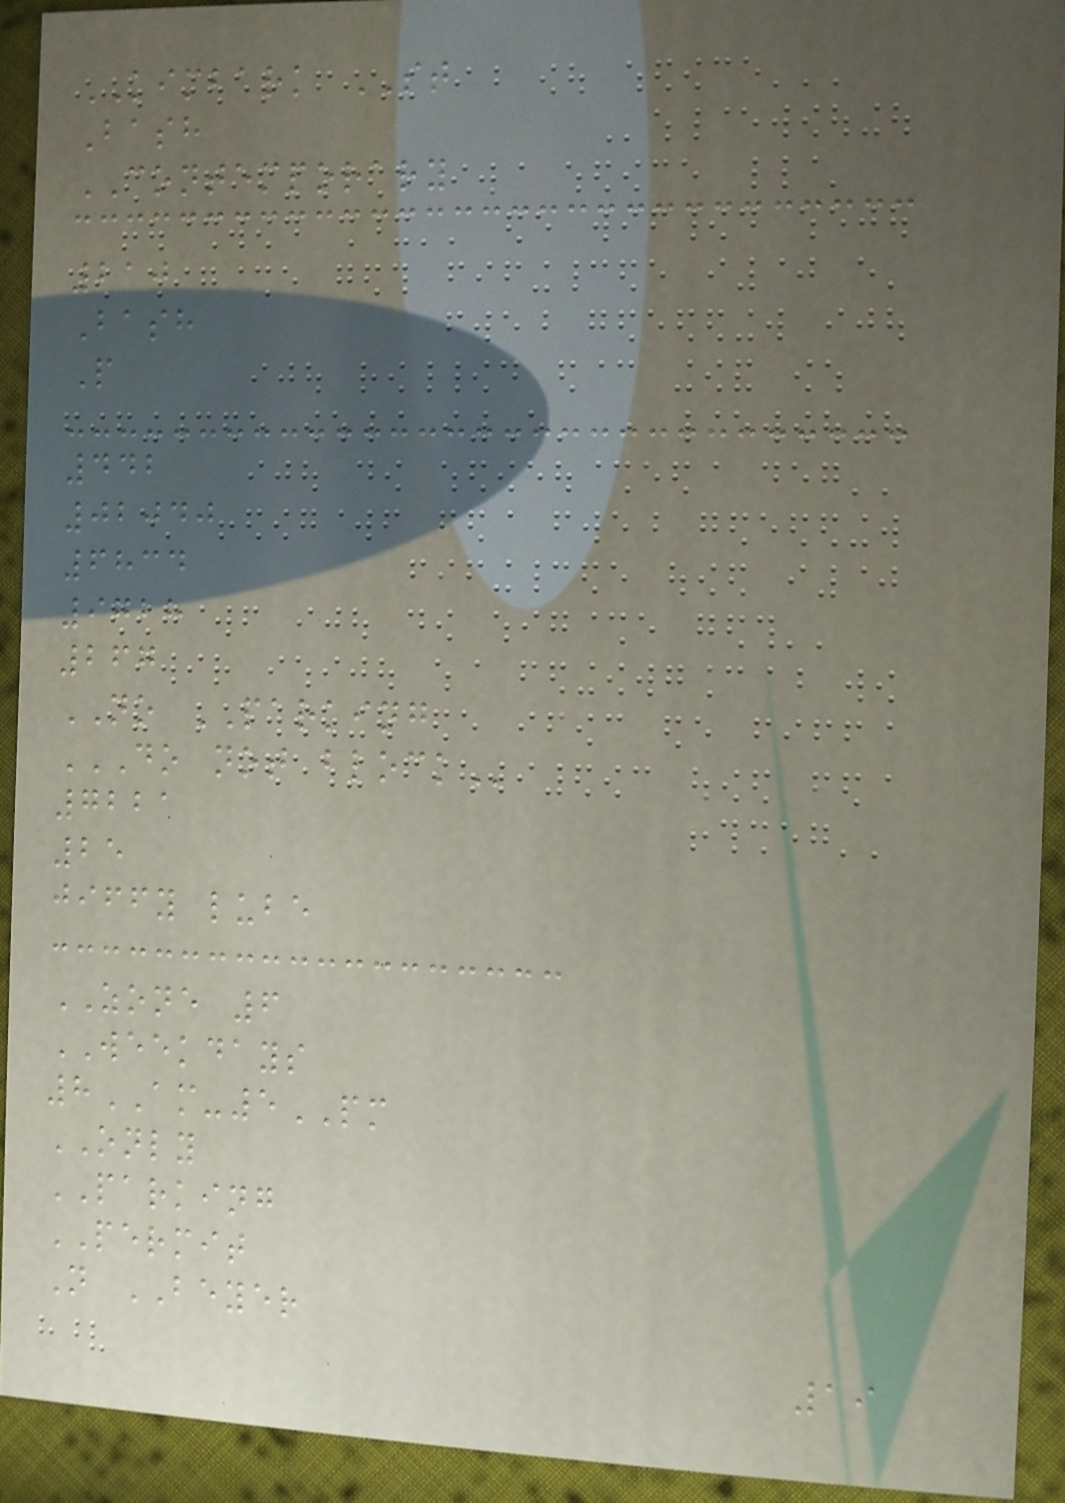KIMBARK ST
Bash
CONTEMPORARY
210
Bash
P
442
02040
6834
9728
267
NO PARKING
DO NOT BLOCK
7221
25
jiffy lube
ZONE 6
WEEKDAYS
8AM-5PM
ONLY
PARKING
PERMIT
N BEYER
19
